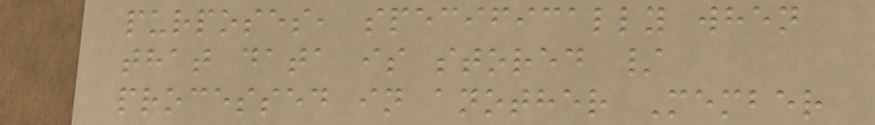purposes, specifically when
that data is stored /
processed in another Member
